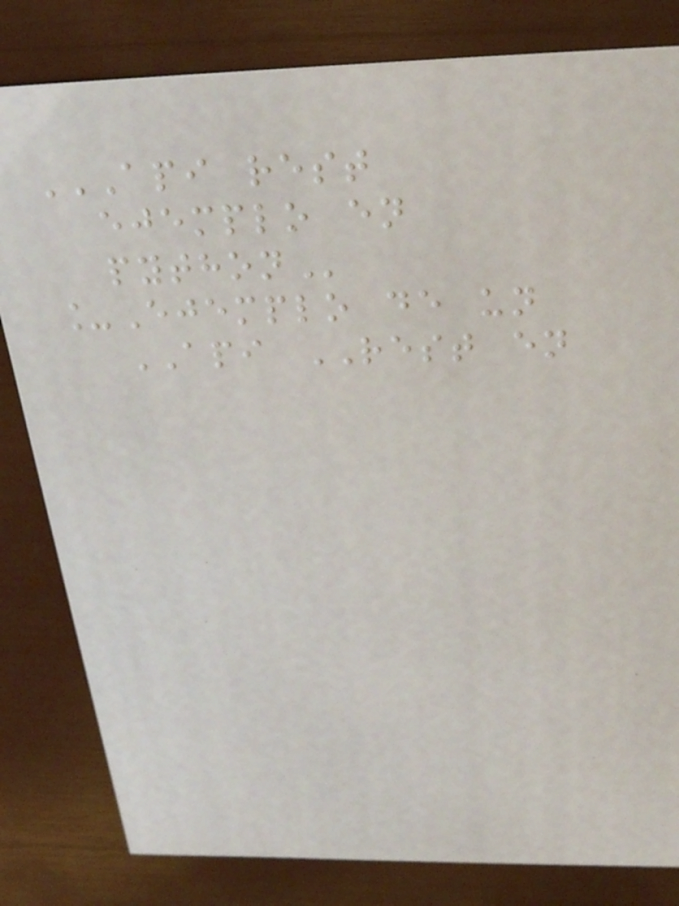API REST
EJEMPLO EN
PYTHON
_Ejemplo de un
API REST en
